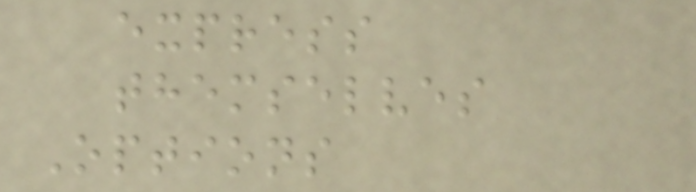express
themselves
Options
